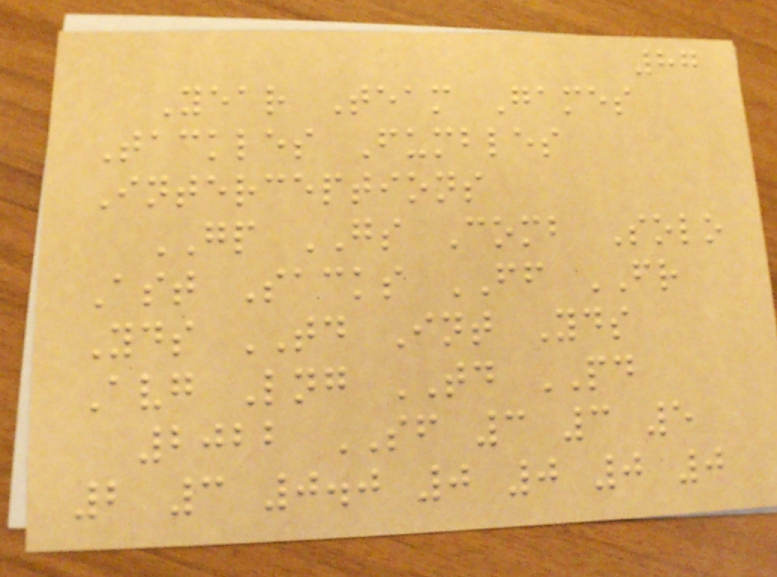87
Year Team Games
Tackles Fumbles
Interceptions
GP GS Comb Solo
Ast Sacks FF FR
Yds TD Int Yds
Avg Lng TD PD
2022 SF 3 3 5
2 3 0.0 0 0 0 0
